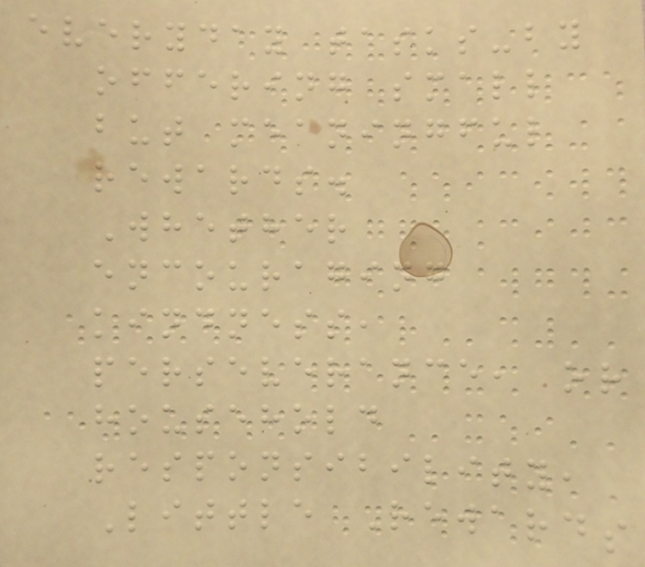everyday tasks-by
offering small
but meaningful
rewards.
Whether
encouraging
kindness,
perseverance, or
household
responsibility,
Little Rewards
